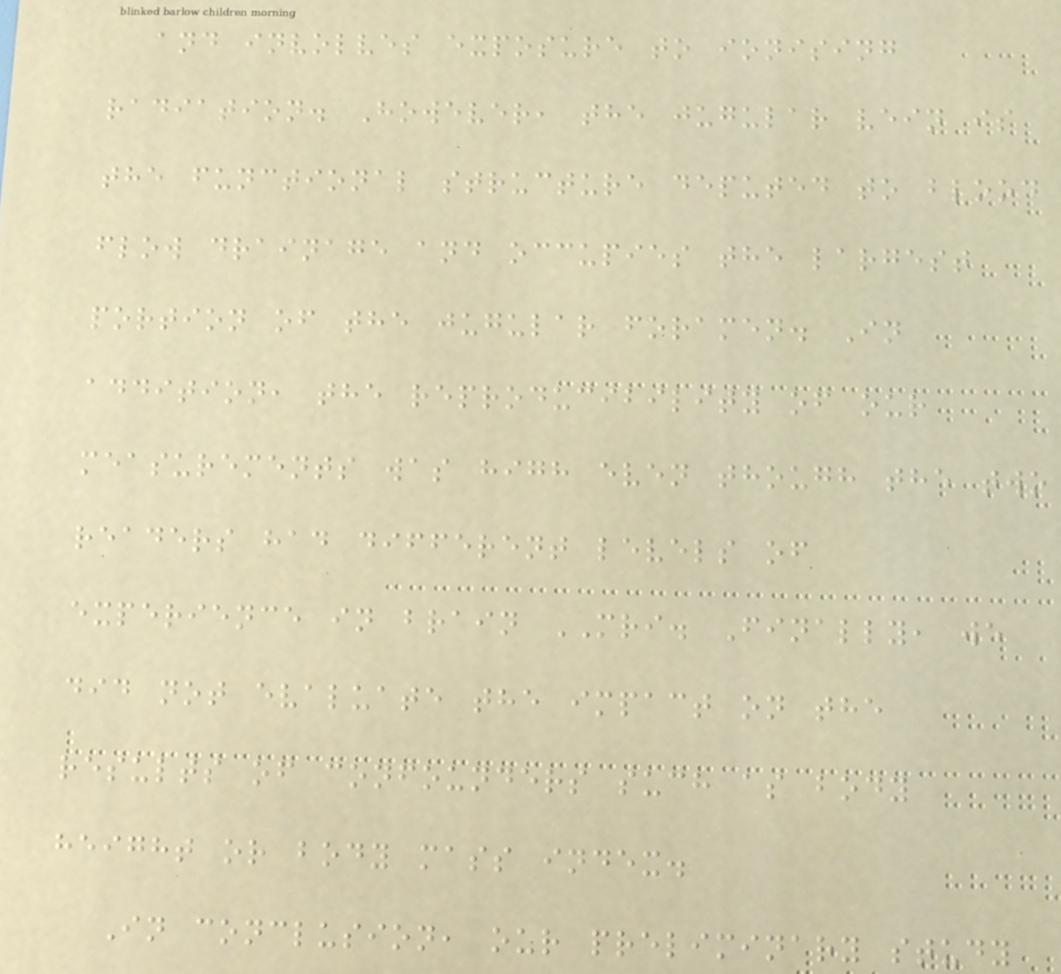and involves exposure to ionising
radiation. However, the jugular vein is
the functional structure deputed to blood
flow drainage and occupies the largest
portion of the jugular foramen. In
addition, the reproducibility of our
measurements was high even though the two
readers had different levels of
experience in brain MRI. Finally, we
did not evaluate the impact on the
results of confounders such as body
height or body mass index.
In conclusion, our preliminary study
